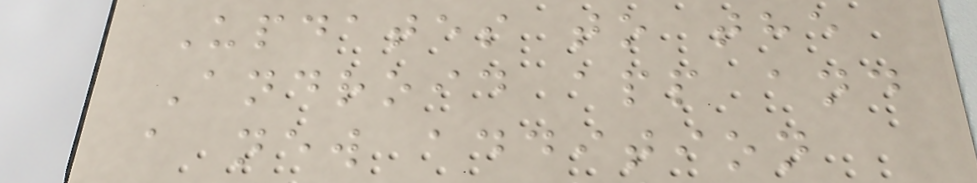Updates to the
Android app and
a new addition
